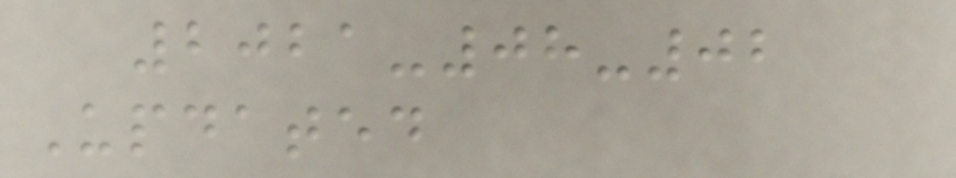2021-08-02
Updated
